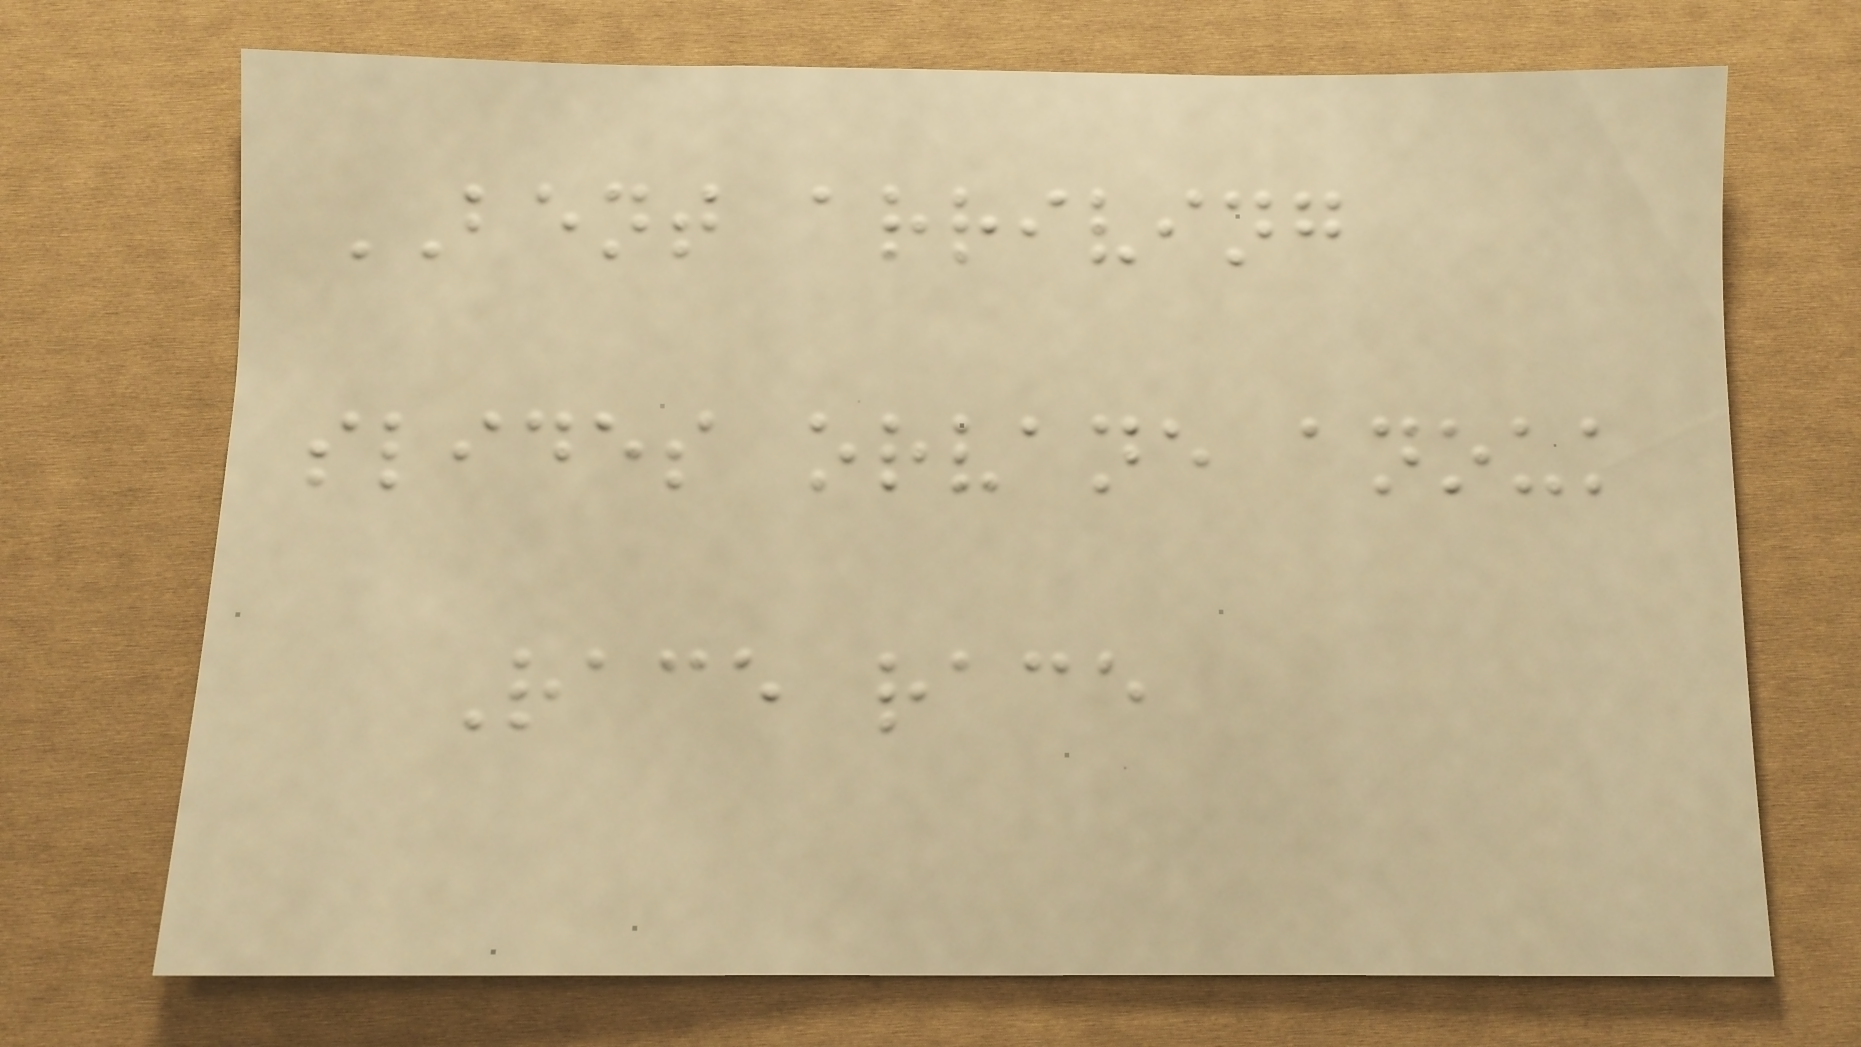BENT arriving
slides orvane anouk
Race race
